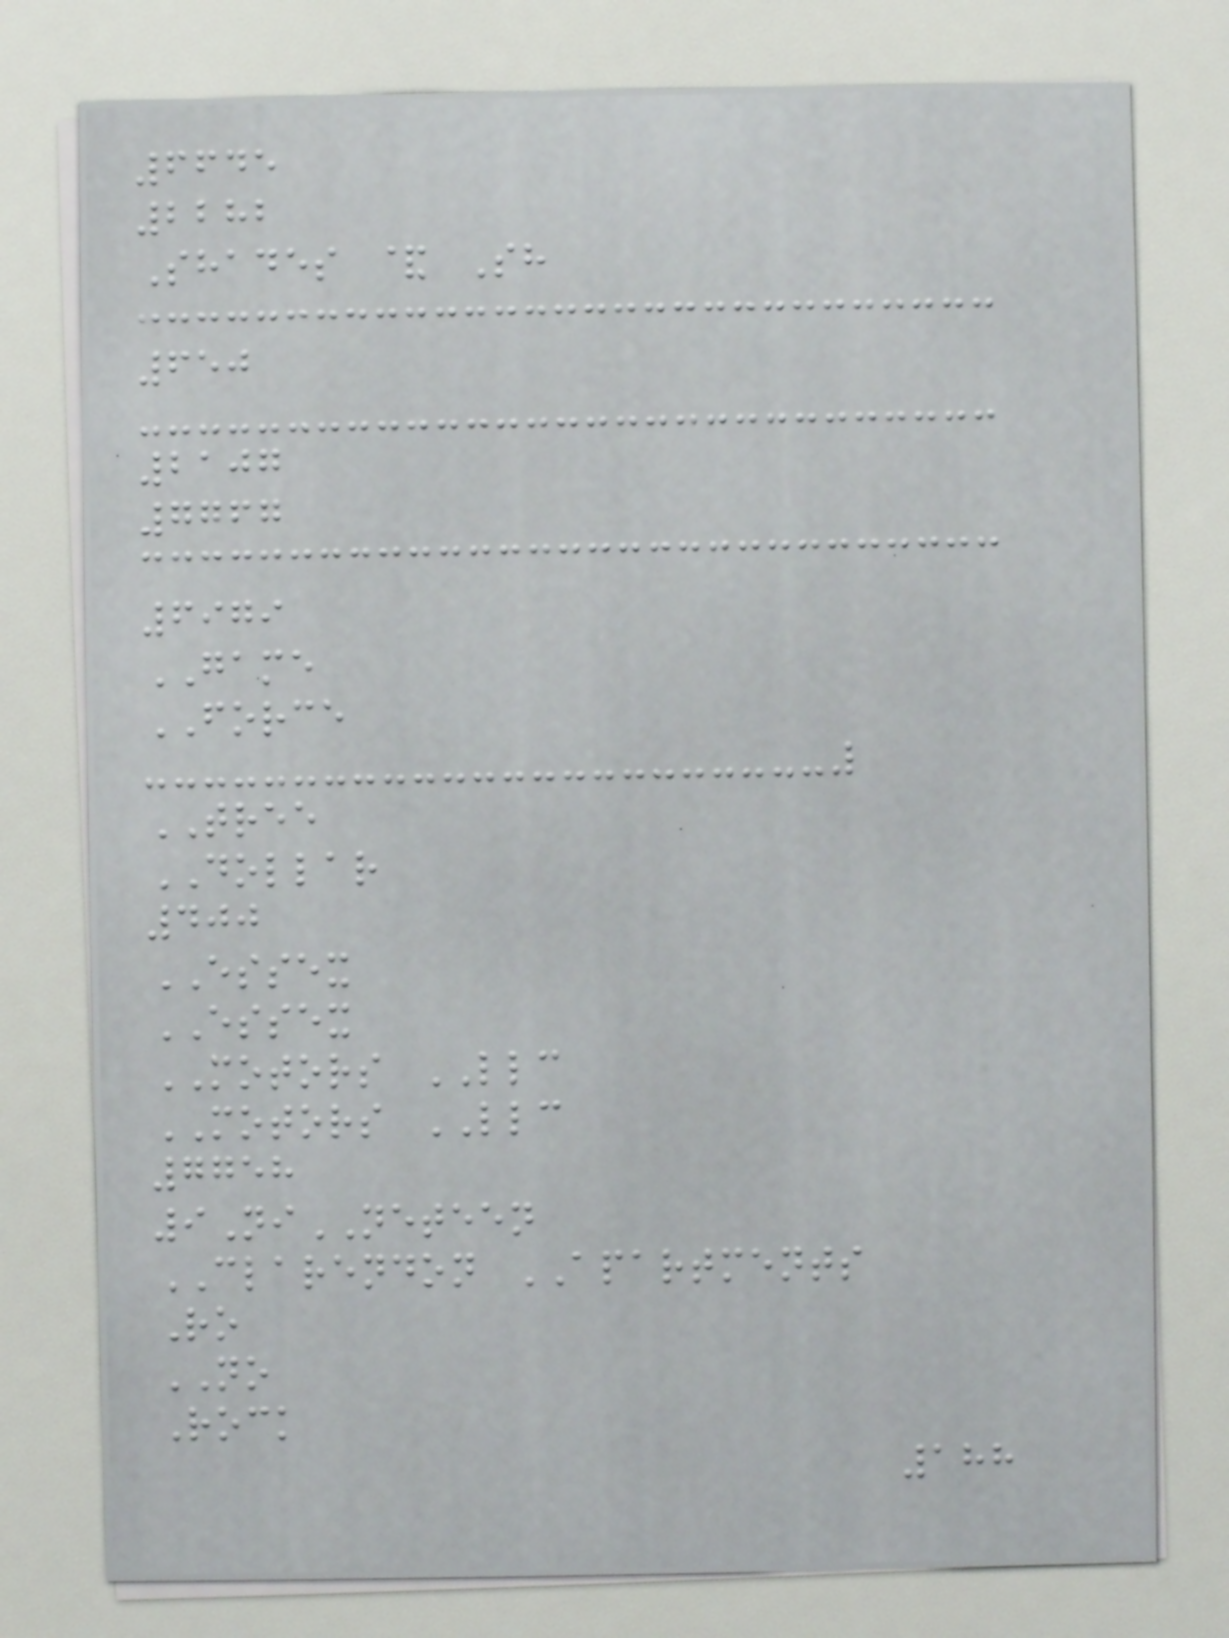6645
2282
Shades & Sh
650
2107
7767
6979
GAME
FORCE
TREE
DOLLAR
400
ESSEX
ESSEX
MOTORS LLC
MOTORS LLC
7758
9NiNETEEN
CLARENDON APARTMENTS
Ro
NO
Rock
188
